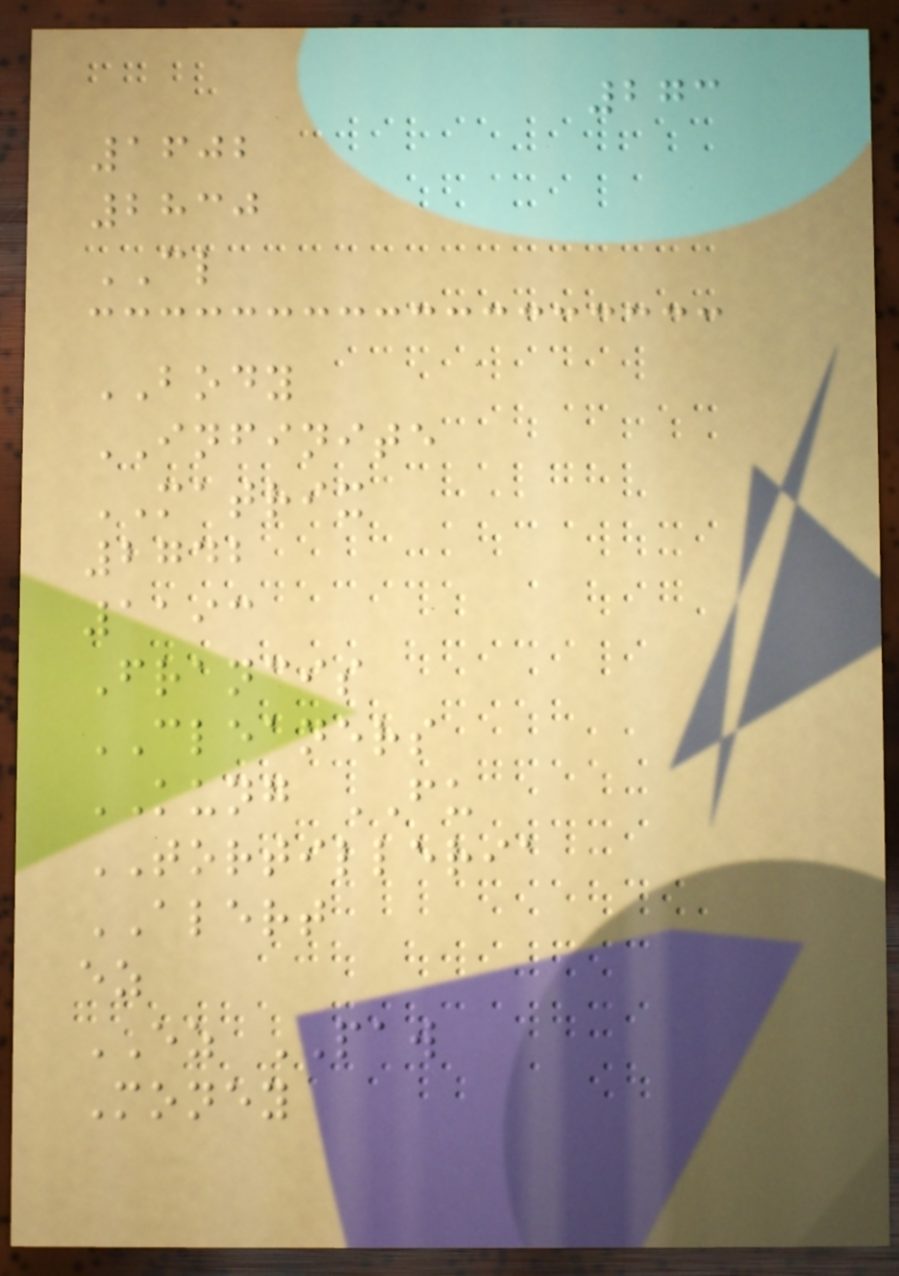273
1602
2830
CL
BODY
INFINITE
MATRIX
2742
1193
Francis
CLEANERS
KUNG FU
TORTILLERIA
ALERT
ez
EZ PAW
Money
